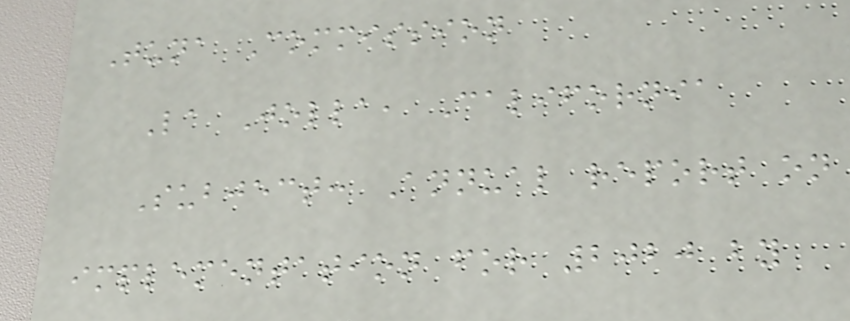Tuna Commission
La Jolla, California
Subject: Annual report on
implementation for 2020 by
